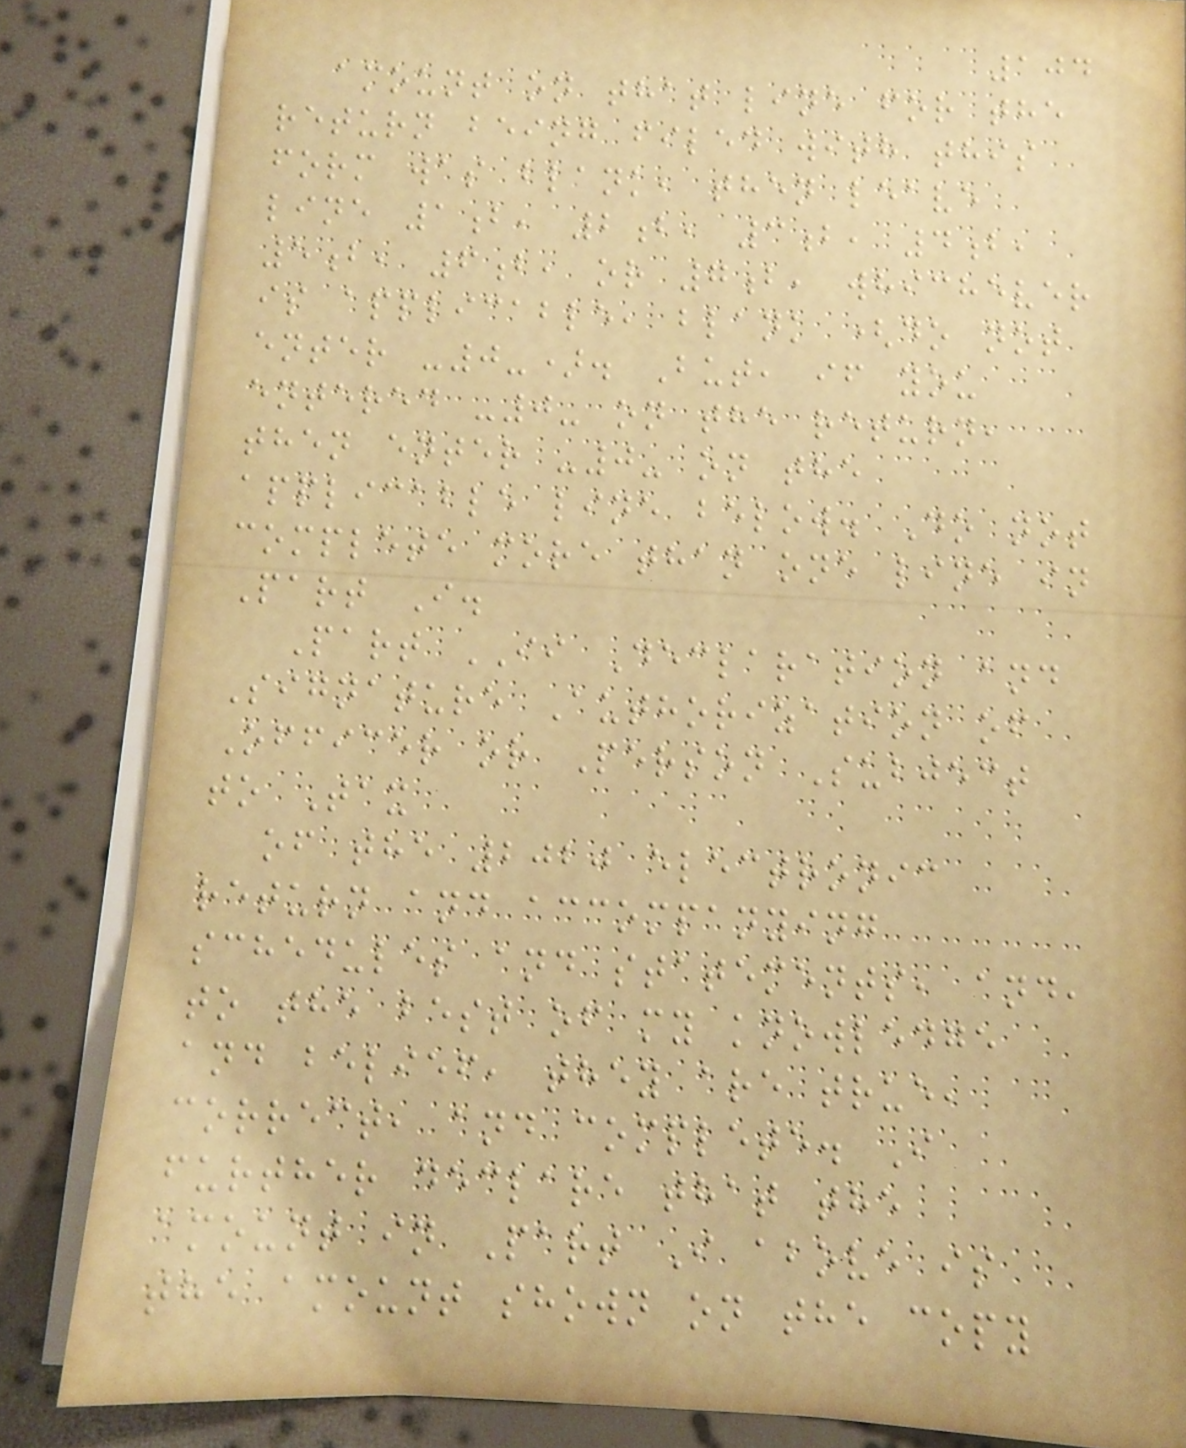104
amount on that line for the
return being filed with this
form was blank, then leave
line 1b, 2b, 3b, 4b,
5b, 6b, or 7b, whichever
is applicable, blank (do not
enter -0-). But, if you
entered -0- on the return,
then enter -0- on the
applicable line below. Do not
complete more than one line in
Part I.
Part II Declaration and
Signature Authorization of
Officer or Person Subject
to Tax
of the 2020 electronic
return and accompanying
schedules and statements, and,
to the best of my knowledge
and belief, they are true,
correct, and complete. I
further declare that the
amount in Part I above is
the amount shown on the copy
